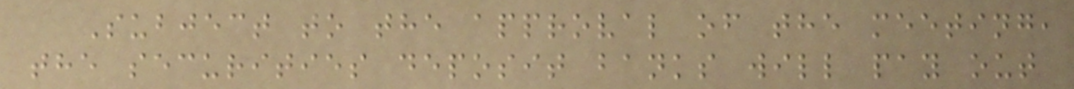Subject to the approval of the meeting,
the securities deposit banks will pay out
